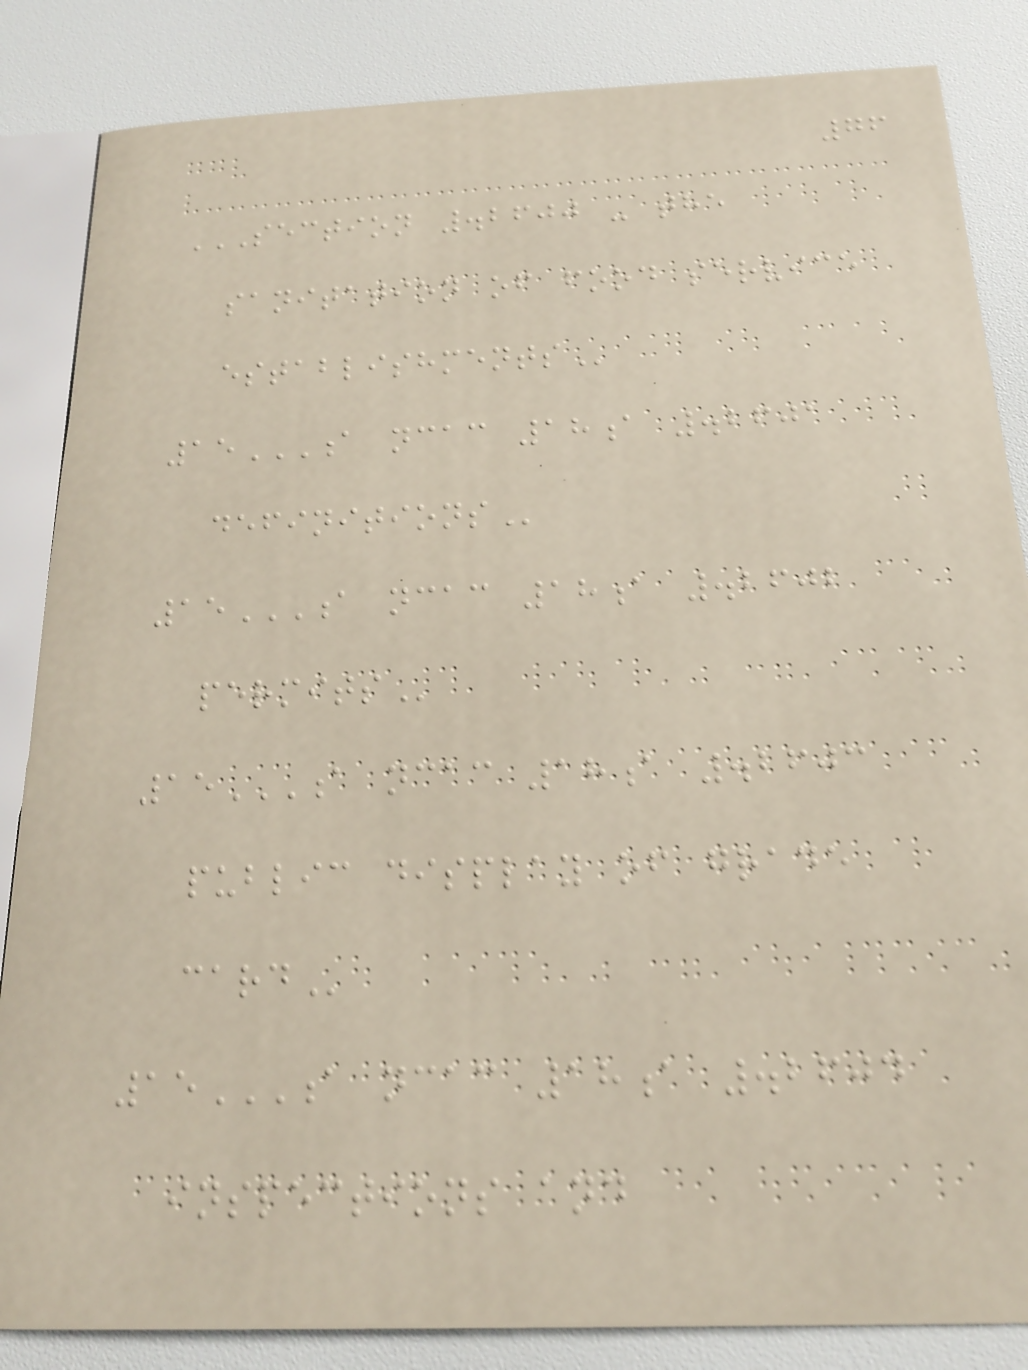76
SECTION .2600 - THE
SANITATION OF FOOD SERVICE
ESTABLISHMENTS
15A NCAC 18A .2601
DEFINITIONS
15A NCAC 18A .2602
PERMITS
15A NCAC 18A .2603
PUBLIC DISPLAY OF GRADE
CARD
15A NCAC 18A .2604
INSPECTIONS AND
